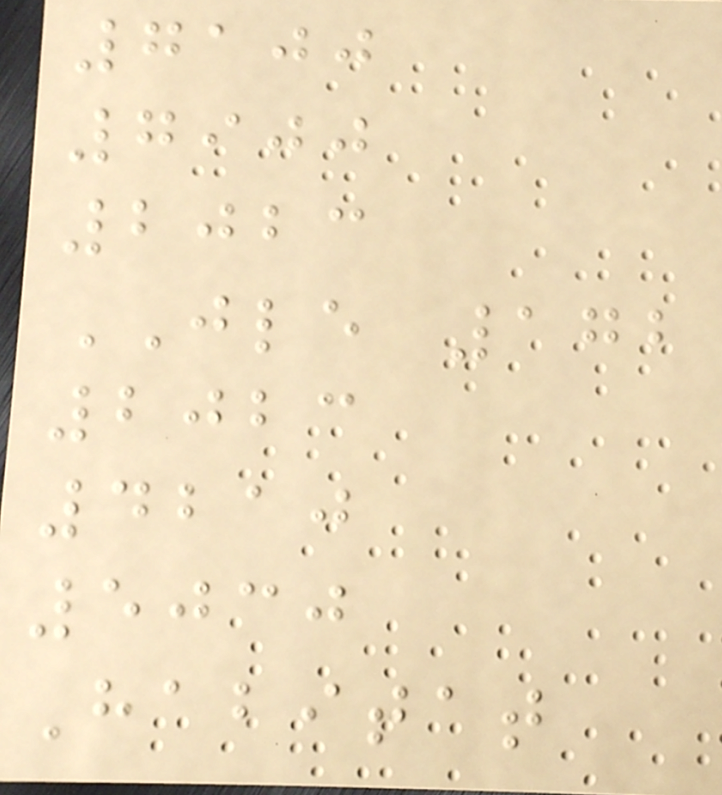7100
7900
2023
JLE 172
2023
4210
5030
Habitat
